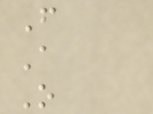F
A
O
